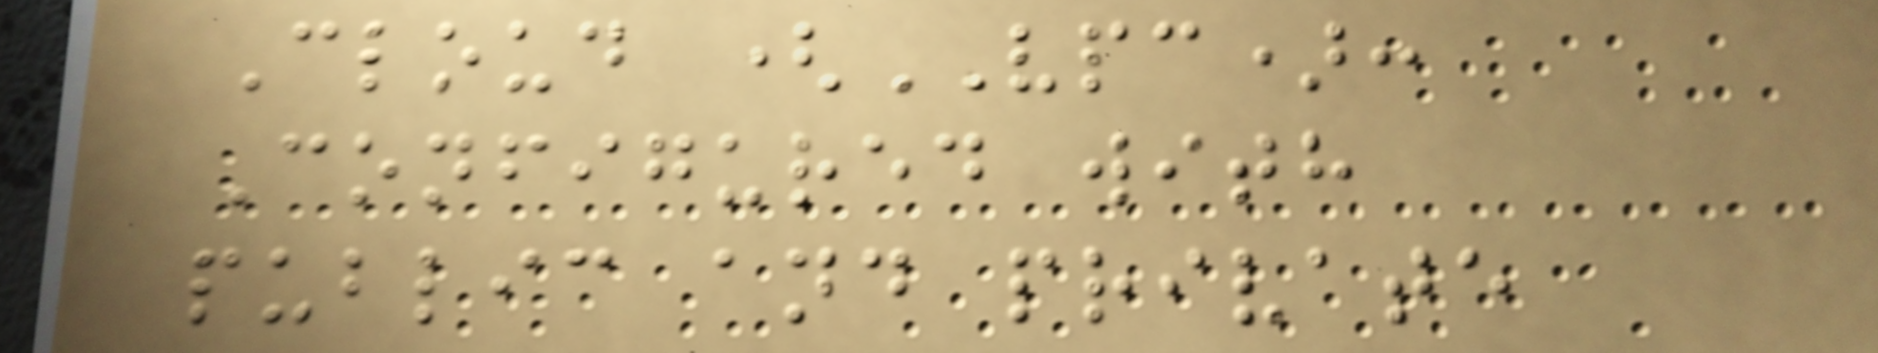Cloud (VPC):
Configured with
public and private
